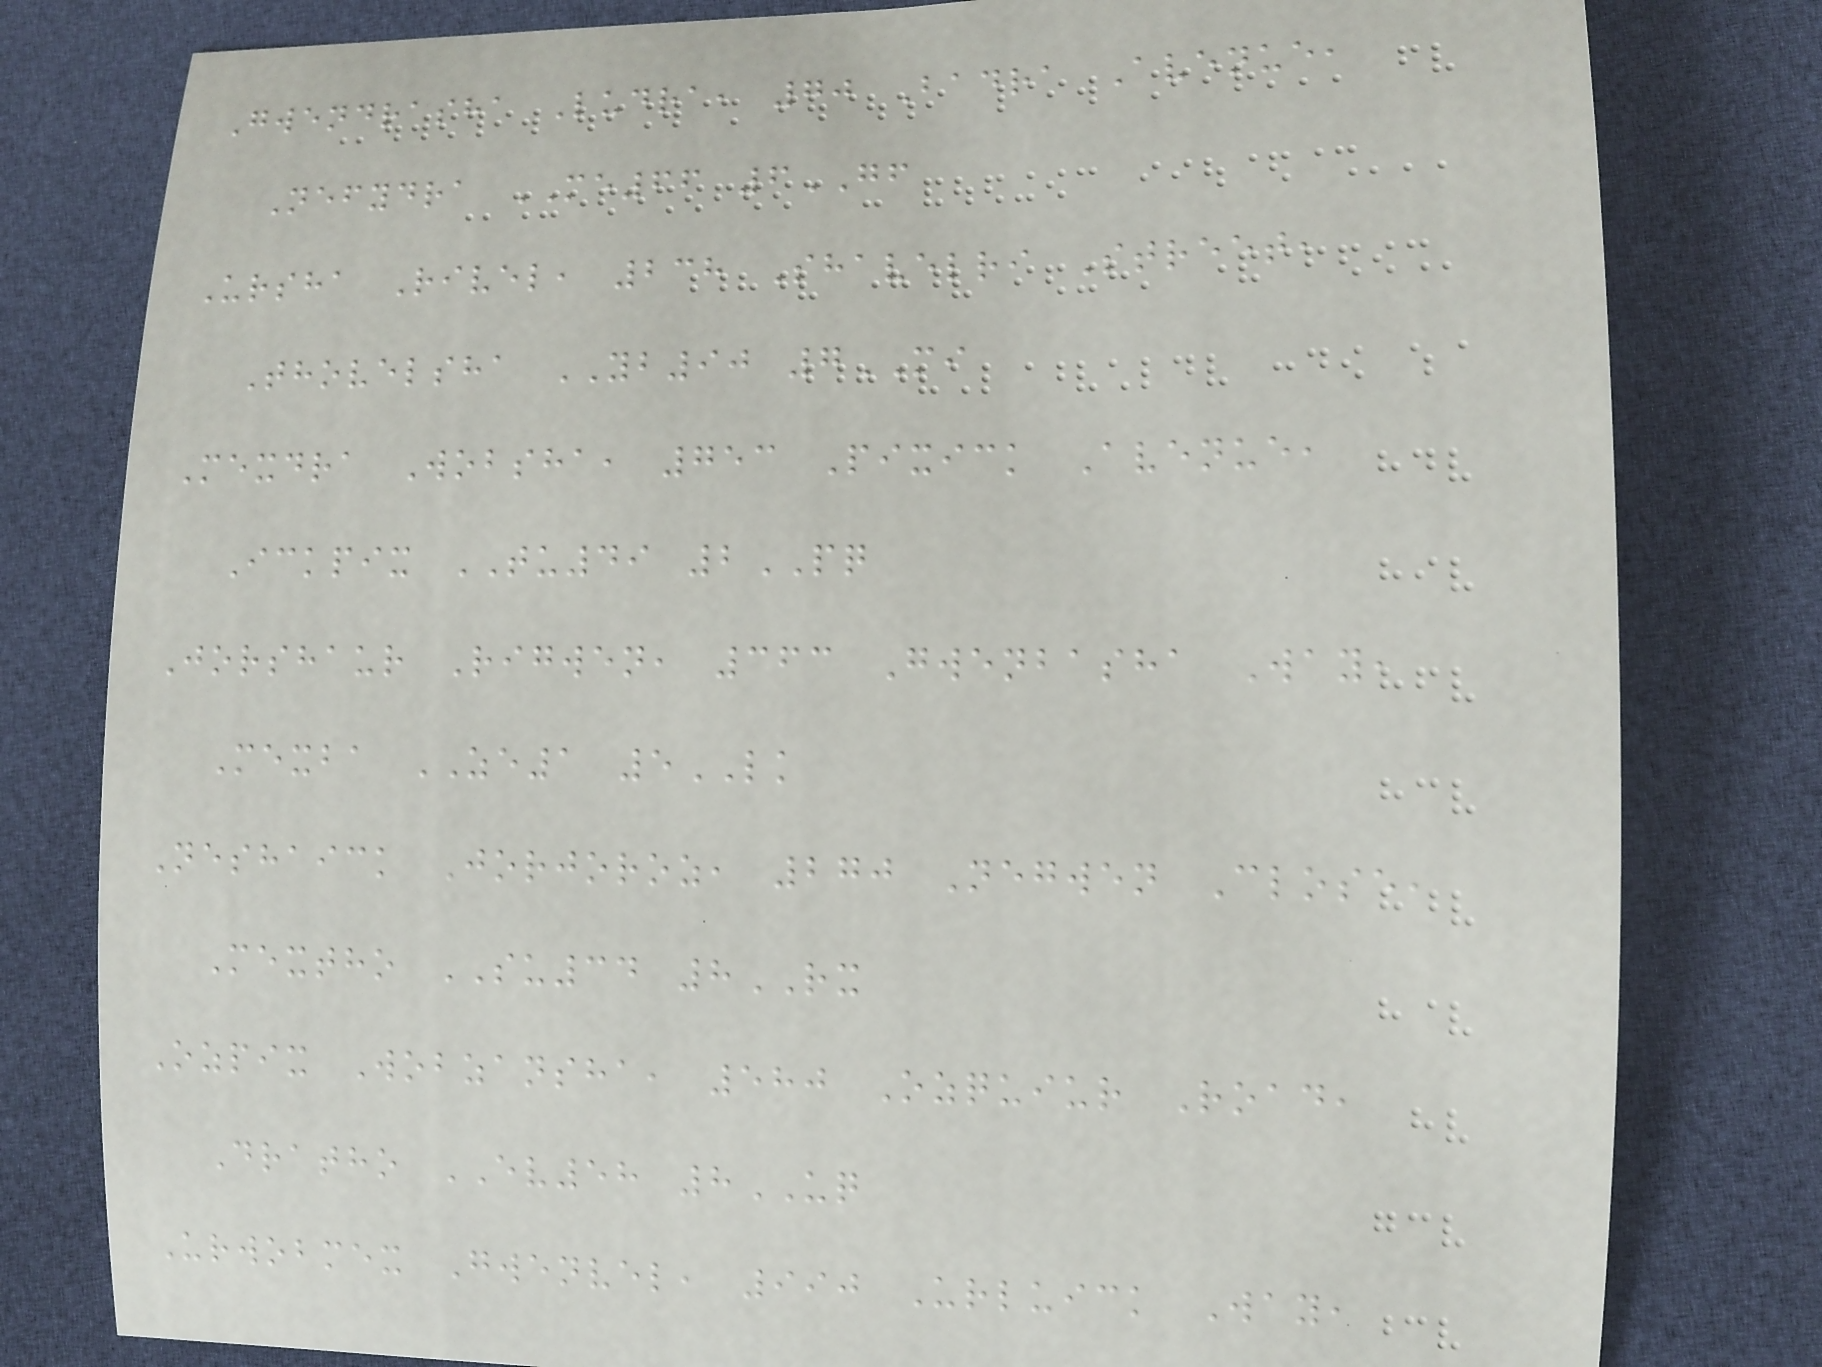Gwendrasha Ludra, 70 Badra Avenue,
Nefydra ME66 6GF
Ursha Rivel, 238 Shavelri Street,
Thovelsha YB90 7MI
Mexdra Wobsha, 753 Pixick Avenue,
Ickpix TU49 2PQ
Jorshaur Rigwen, 363 Gwenbasha Way,
Mexba ZE1 5LK
Neshaick Jorjoroz, 270 Negwen Close,
Mextho SU34 8RX
Ozpix Wobzansha, 580 Ozquiur Road,
Dratho EV58 8UQ
Urwobmex Gwenvel, 990 Urluick Way,
